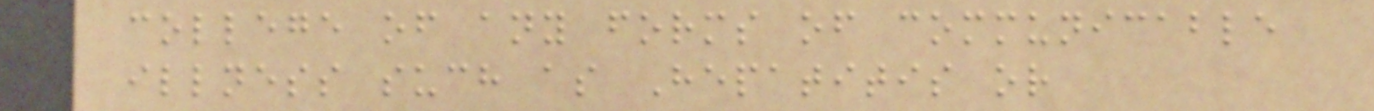college of any forms of communicable
illness such as Hepatitis or
